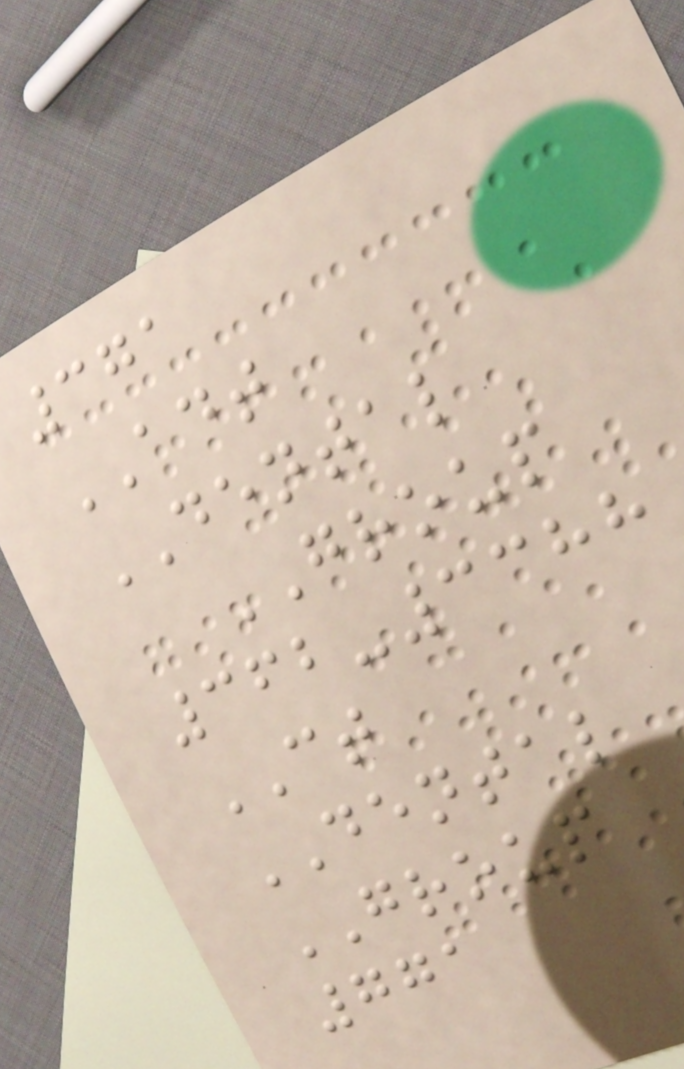371
ADT
DENTAL
GROUP
362-3388
CT
DENTAL
GROUP
771
